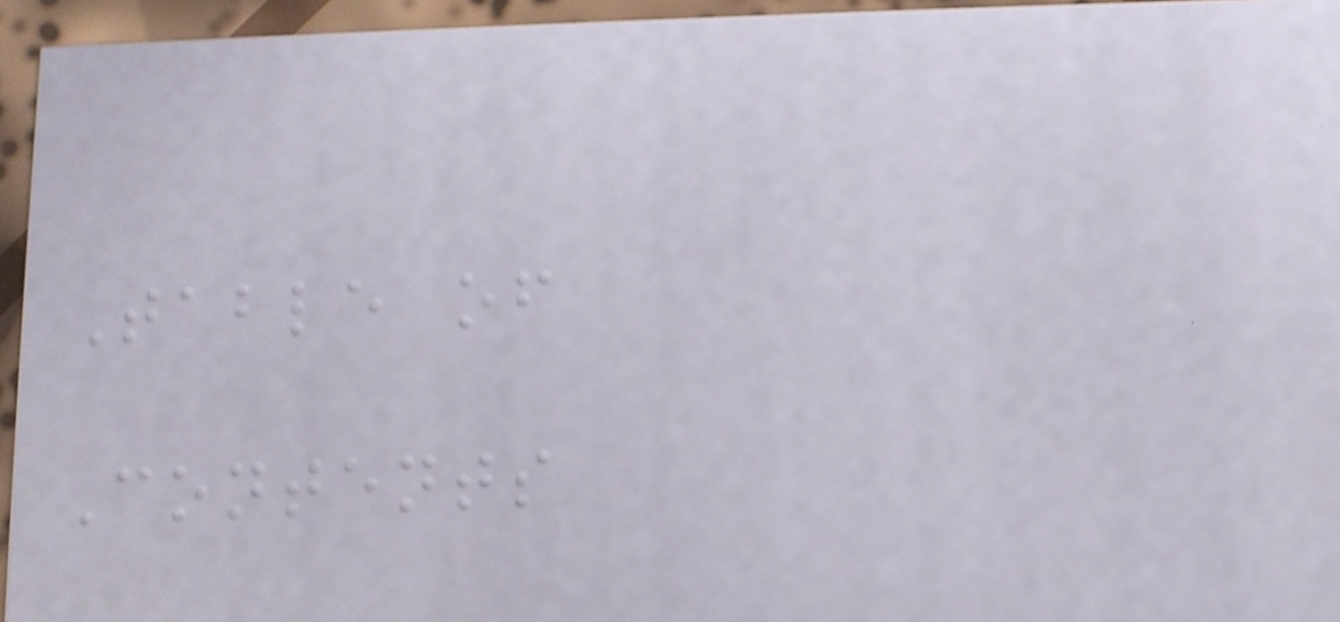Table of
Contents
